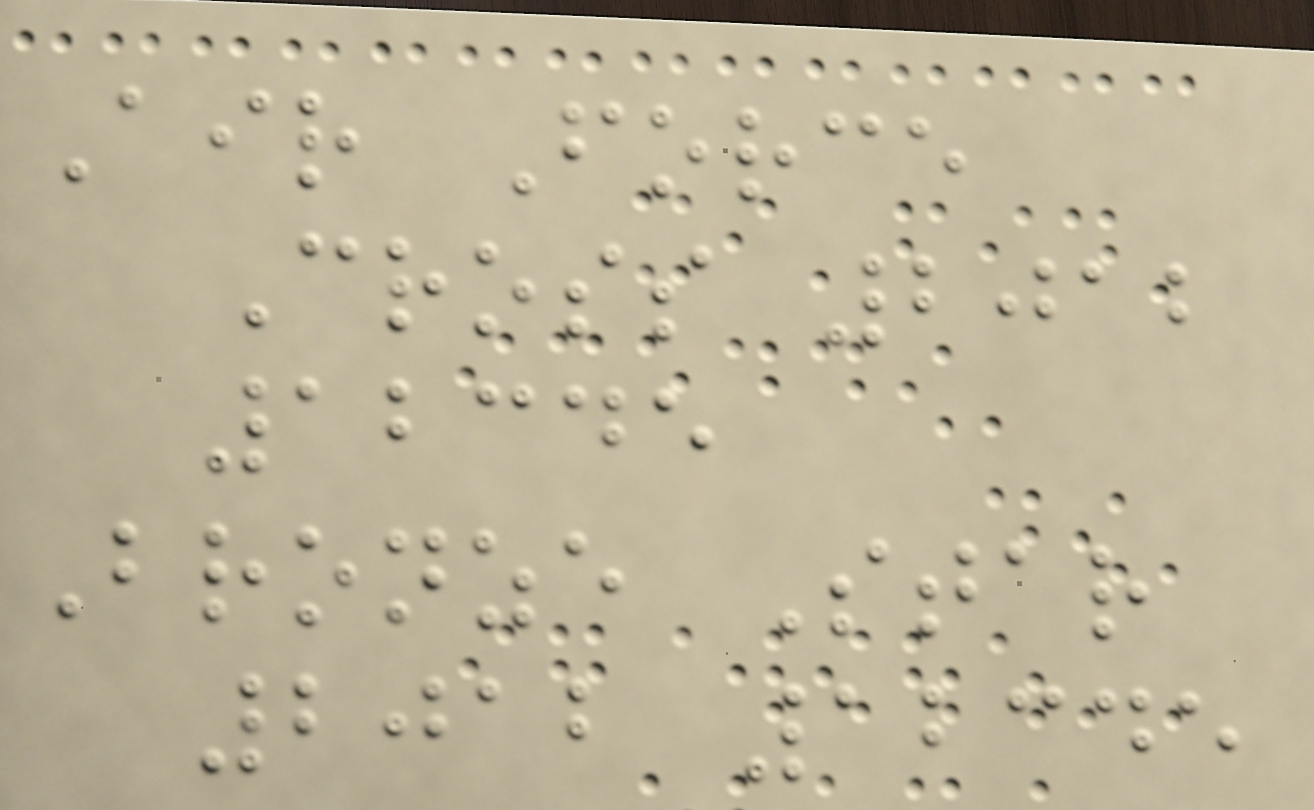Air Force
Cross 2012
12345
Bronze Star
2012 12345
